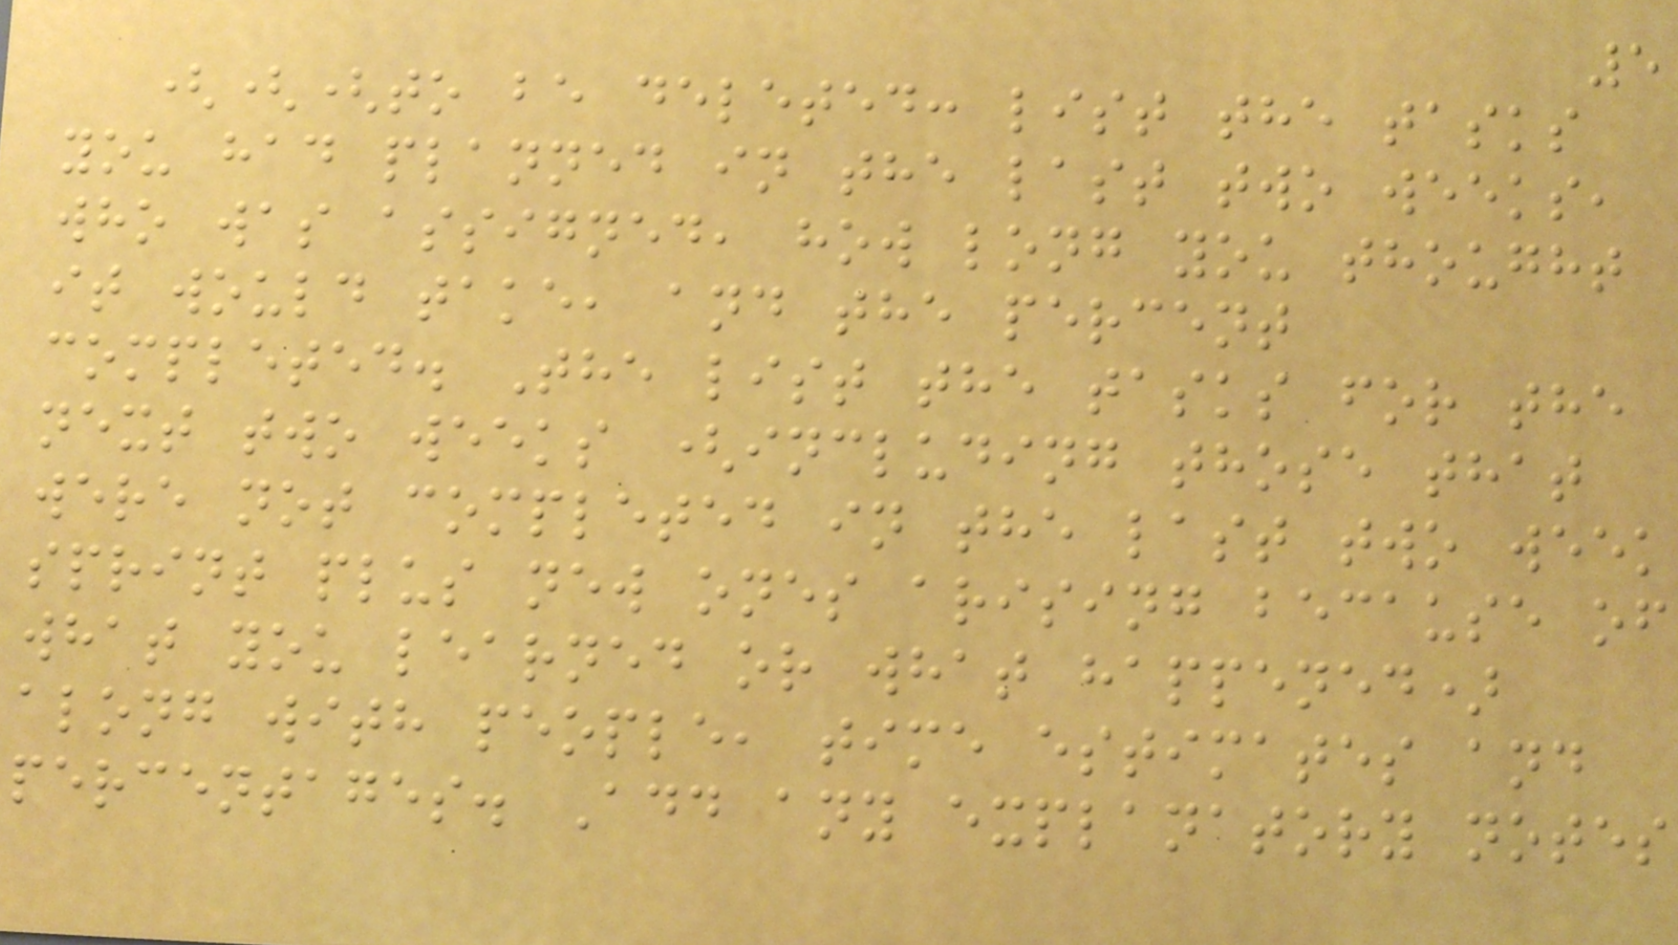5
(((to be deleted: list the tasks
you had planned in the last two weeks,
who was assigned, how long you thought
it would take, and the percent
completed. The list the tasks for the
next two weeks (including those that
were not completed in the last two week
sprint plus new ones arising because of
what you learned or what happened)
along with people, time estimates and
percentages. Add any explanatory notes
